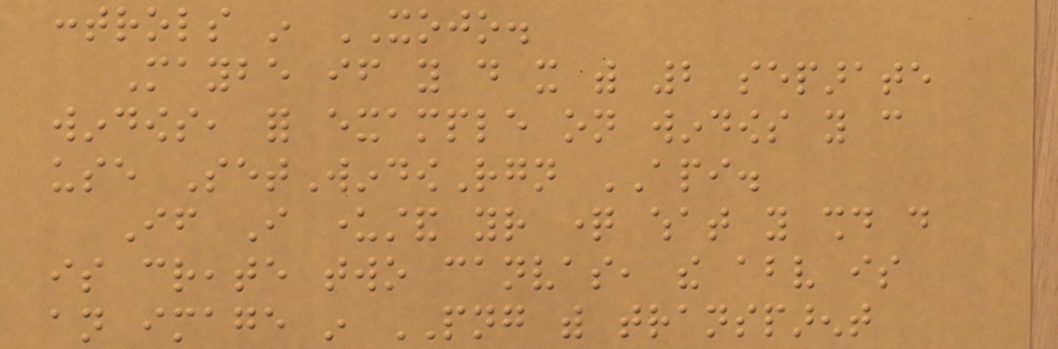controls in XOJO.
Maybe if you do it with 2 separate
windows, for example on windows you can
use SetWindowRgn API.
If I understand your question what you should do
is create two canvas, the above is
an image in PNG with transparent
